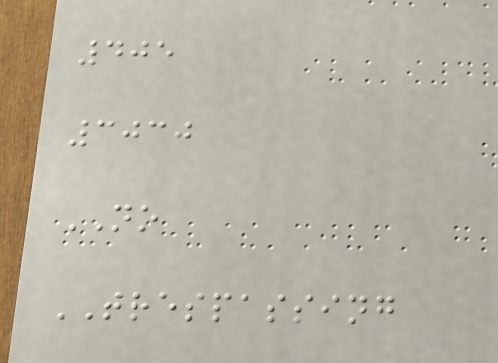405
3030
NO
TRESPASSING
